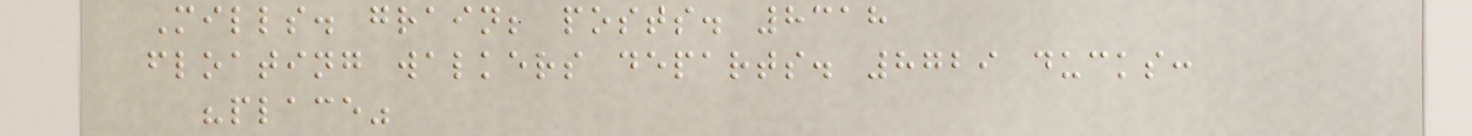Mills. grain; posts. 8318
floating walkers departs. 8729 ducks:
"place"
